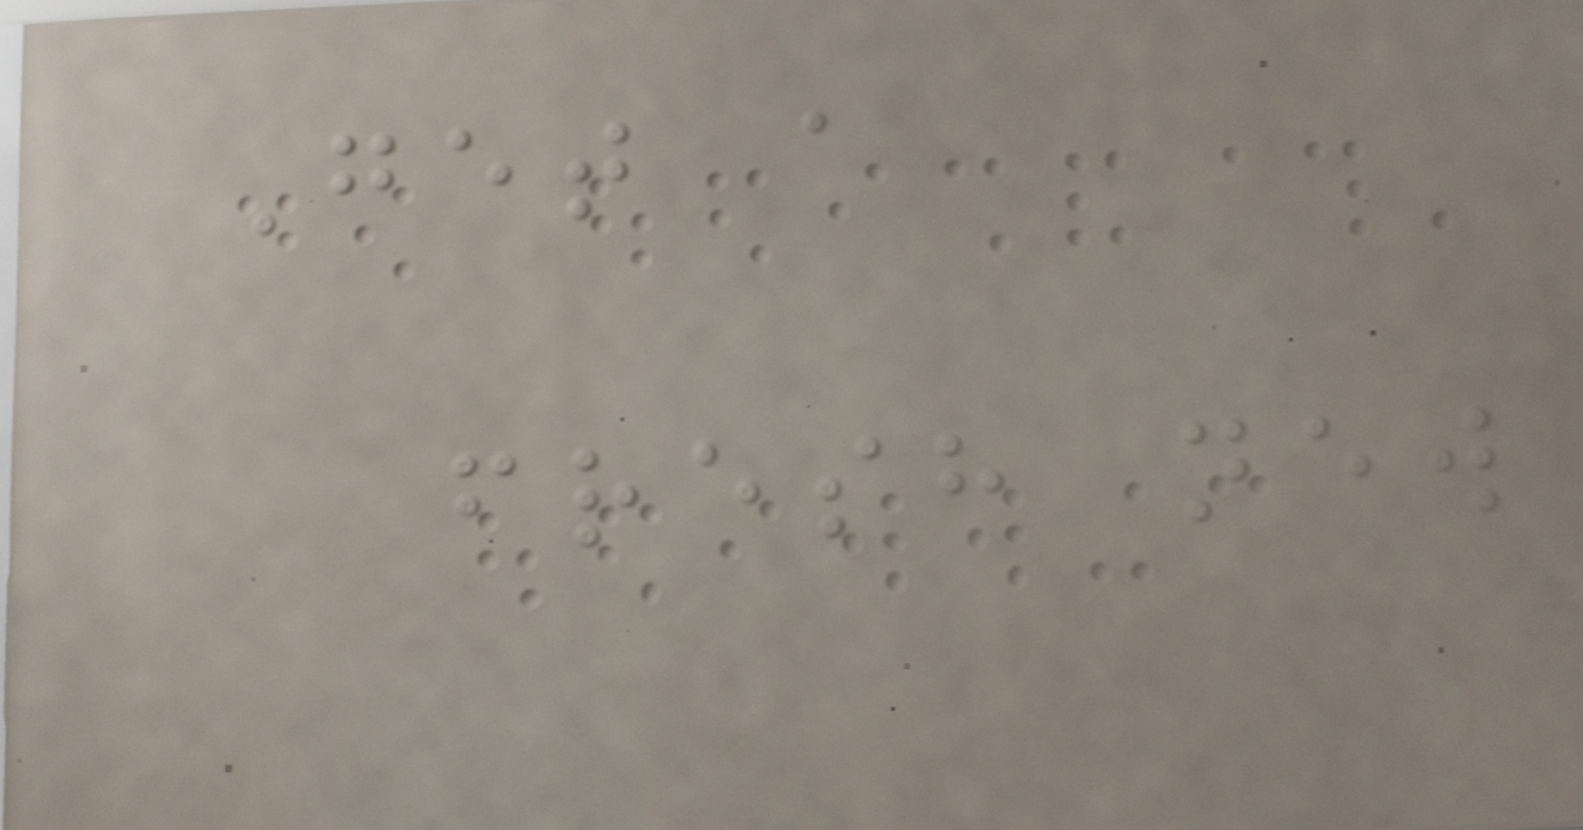Get a
fresh new
